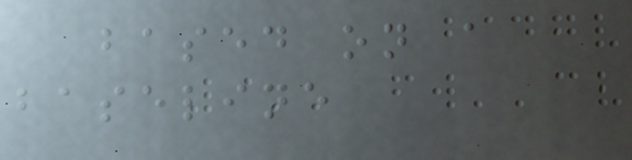based on a
baseline
